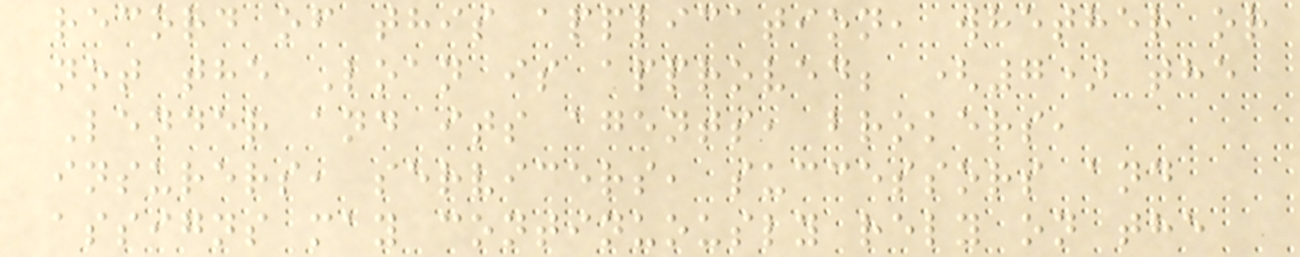record of this application, whether or
not the Loan is approved; (7) the
Lender and its agents, brokers,
insurers, servicers, successors and
assigns may continuously rely on the
